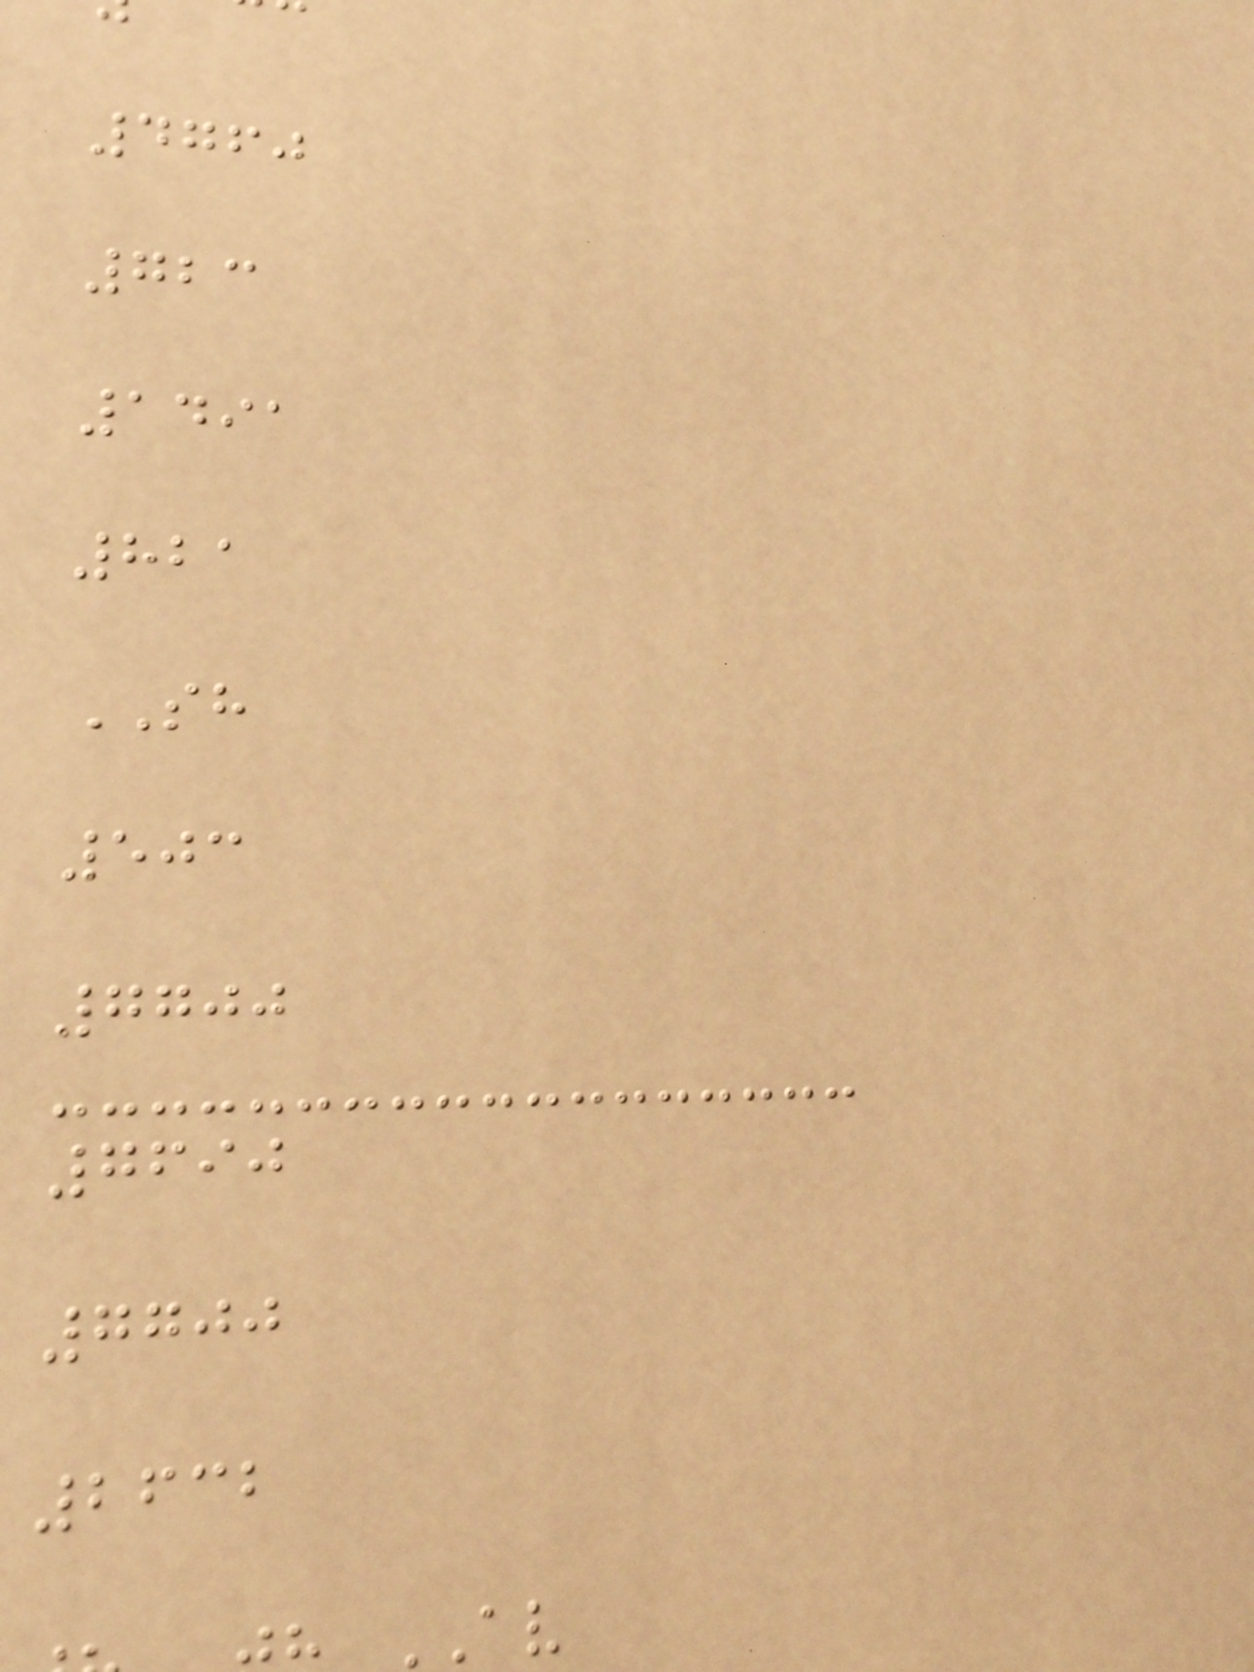4760
723
1491
821
SH
503
7700
7690
7700
2632
AV
